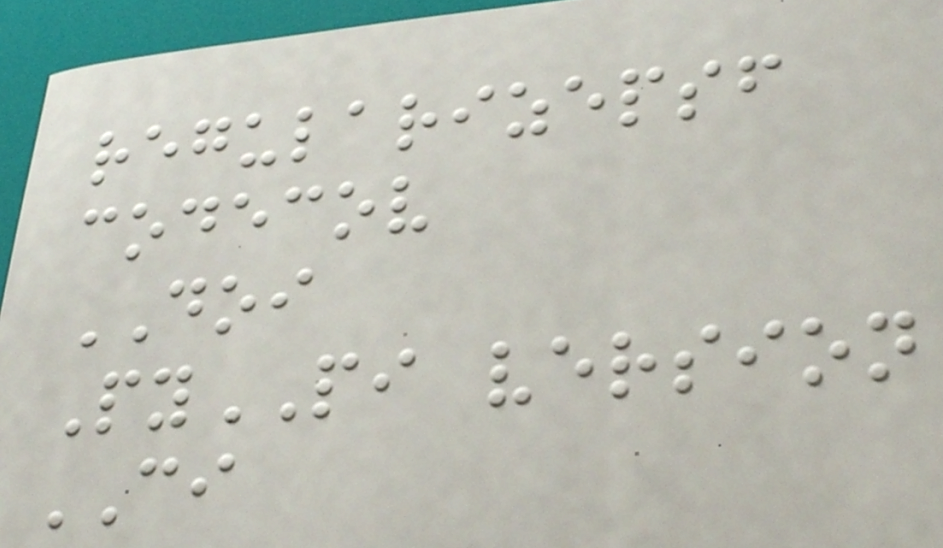regularizepsf
codecov
DOI
PyPI version
CI
